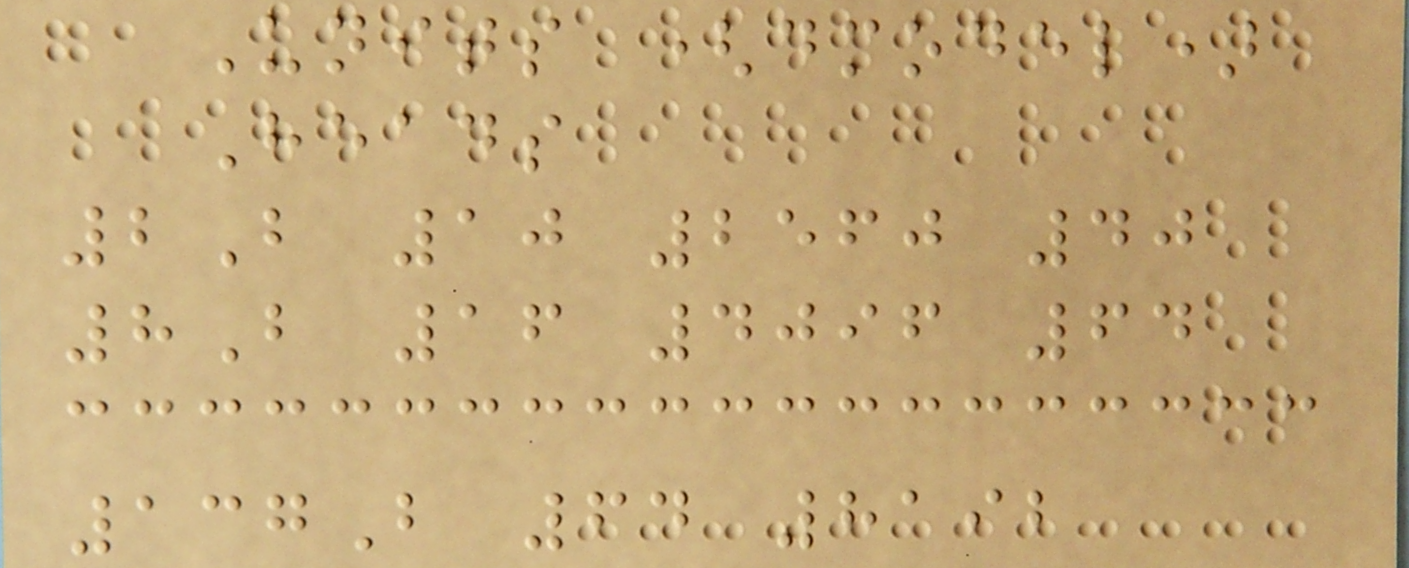Units (dmodel)
Heads
2B 10 2560 40
8B 16 4096 64
137B 64 8192
